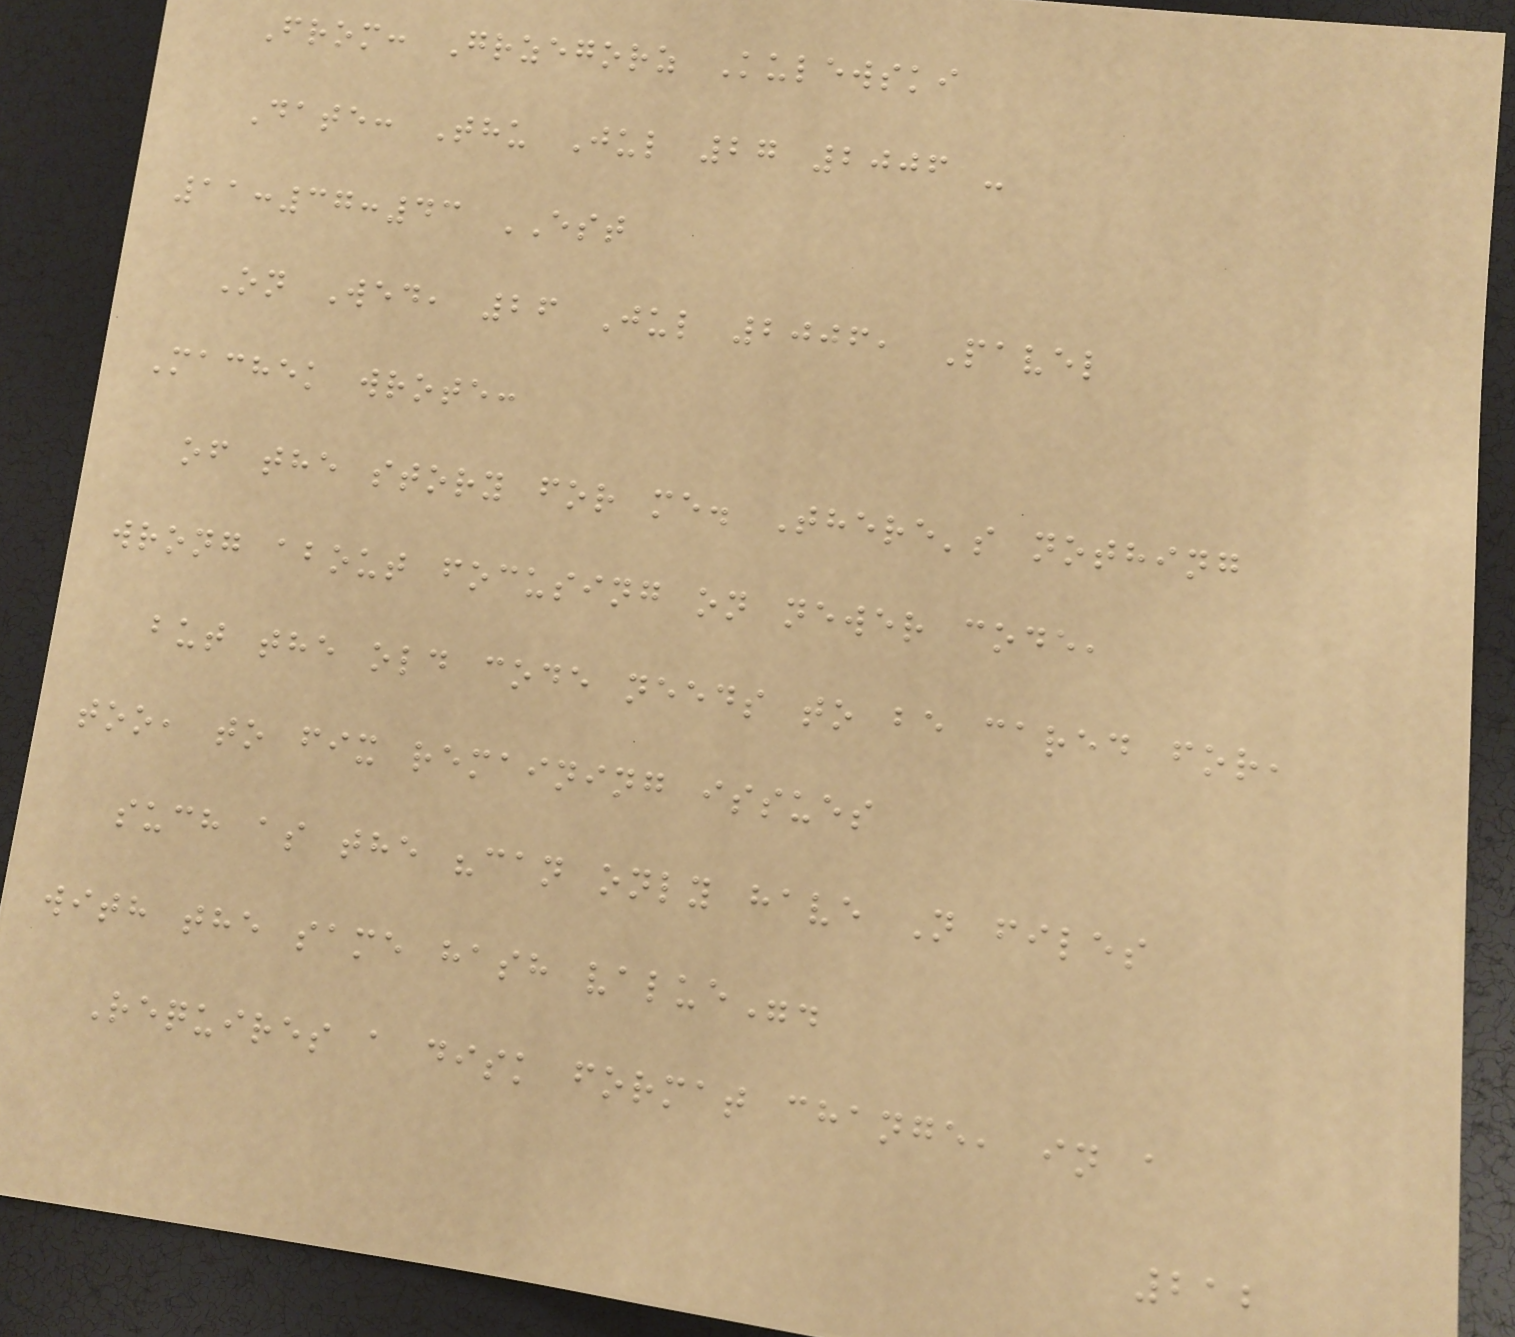From: Grzegorz Kulewski
Date: Thu Jul 27 2006 -
11:37:43 EST
On Wed, 26 Jul 2006, Pavel
Machek wrote:
of the story for me. There's nothing
wrong about focusing on newer code,
but the old code needs to be cared for,
too, to fix remaining issues
such as the "can only have N files
with the same hash value".
Requires a disk format change, in a
212
